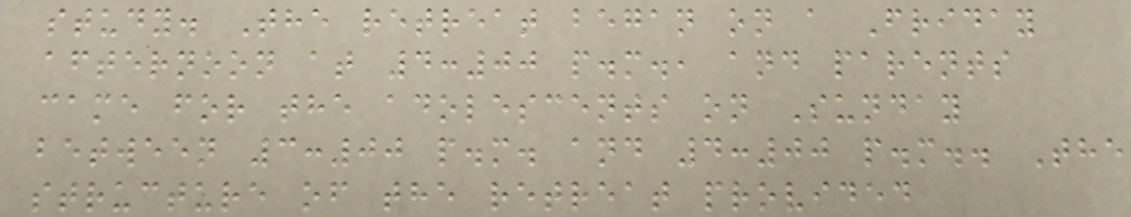study. The retreat began on a Friday
afternoon at 4:00 p.m., and parents
came for the adolescents on Sunday
between 3:00 p.m. and 4:00 p.m.. The
structure of the retreat provided
